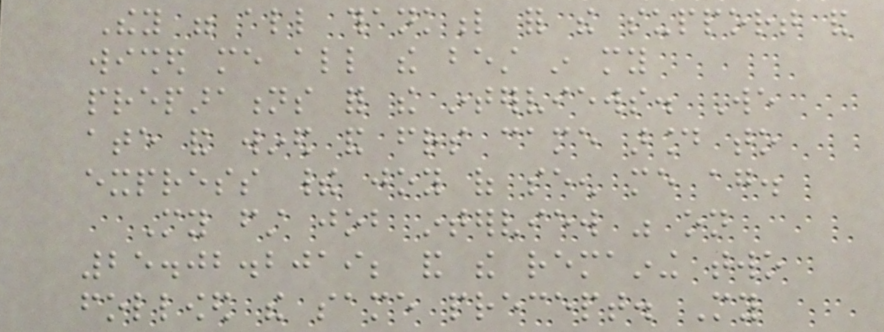They were all thankful for the support and
wished me all the best in my
preparations for the interviews. We
ate and wined and friends came around to
express their joy of seen me again.
My first job interview was on
25.02.2019; and the remaining two
followed the same precept. My
